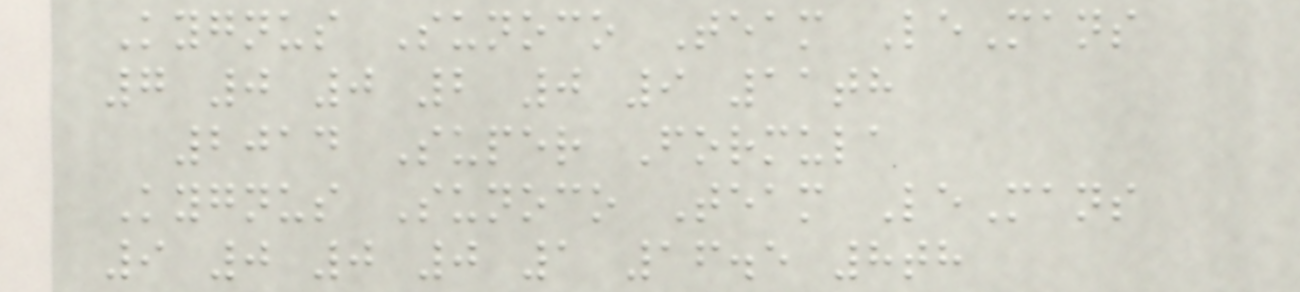Kygnus Sunoco Team LeMans
7 0 0 2 0 9 11th
2014 Super Formula
Kygnus Sunoco Team LeMans
9 0 0 0 1 16.5 8th
